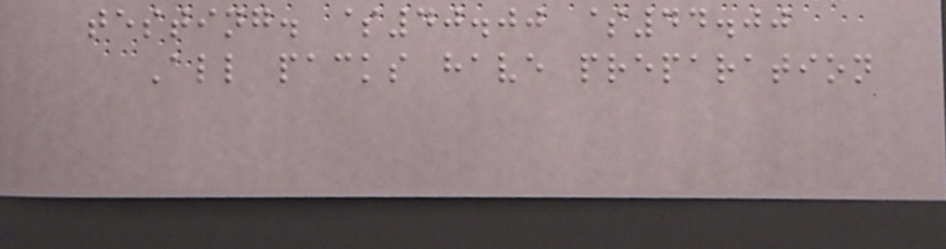testing. $40.00 $44.00
All packs have preparation
